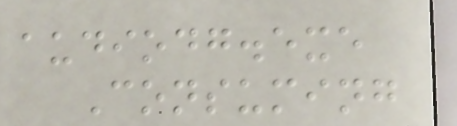audiodg.exe
Consuming
